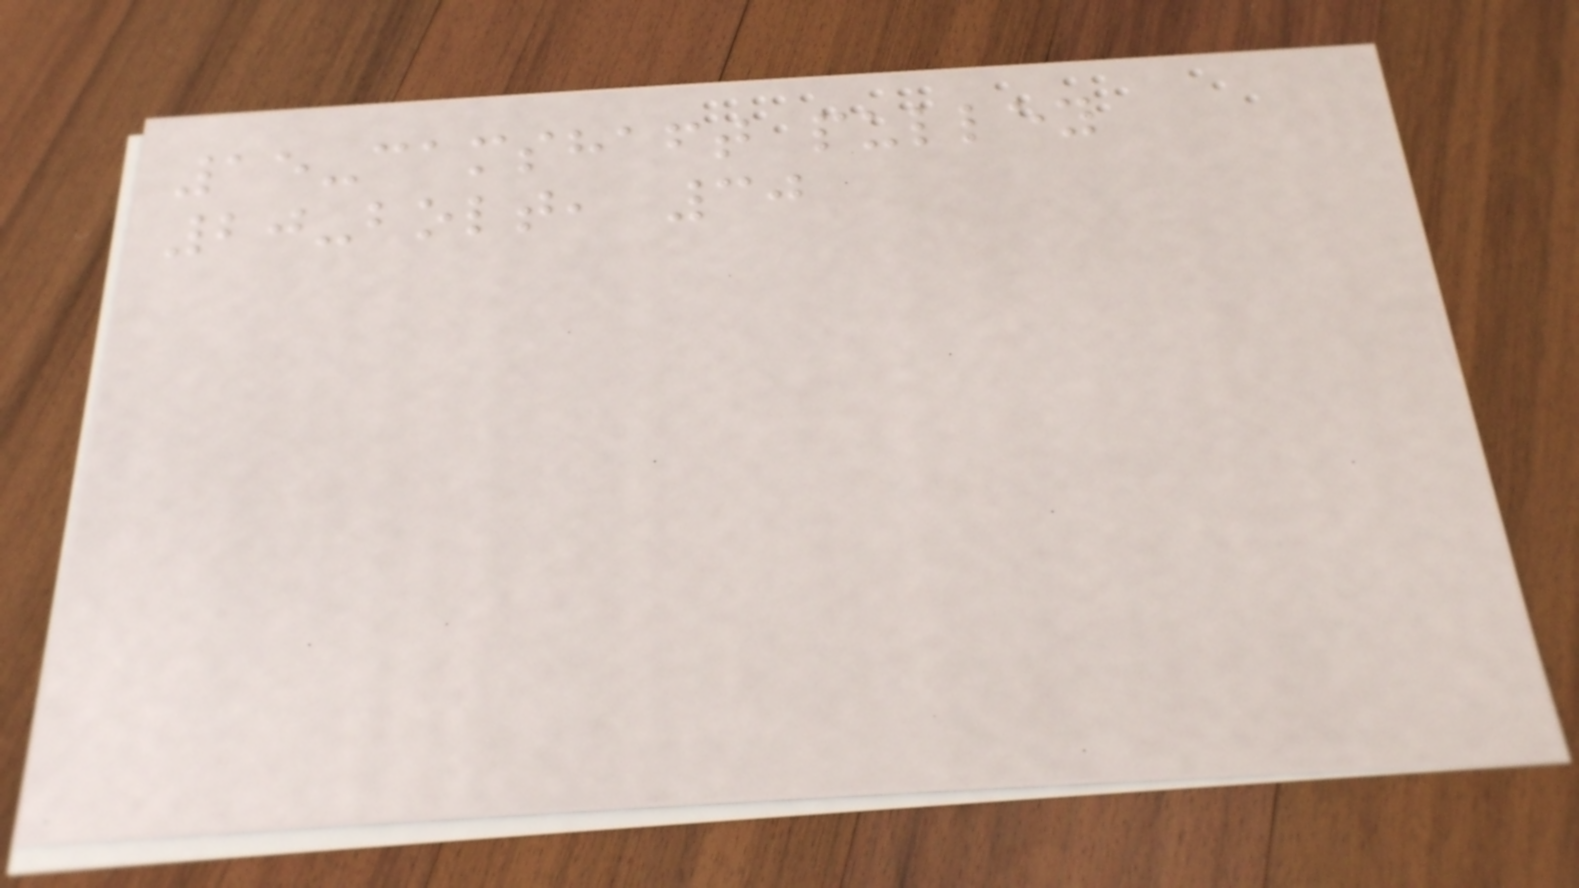15-camshaft pulley
20-bolt, 30
